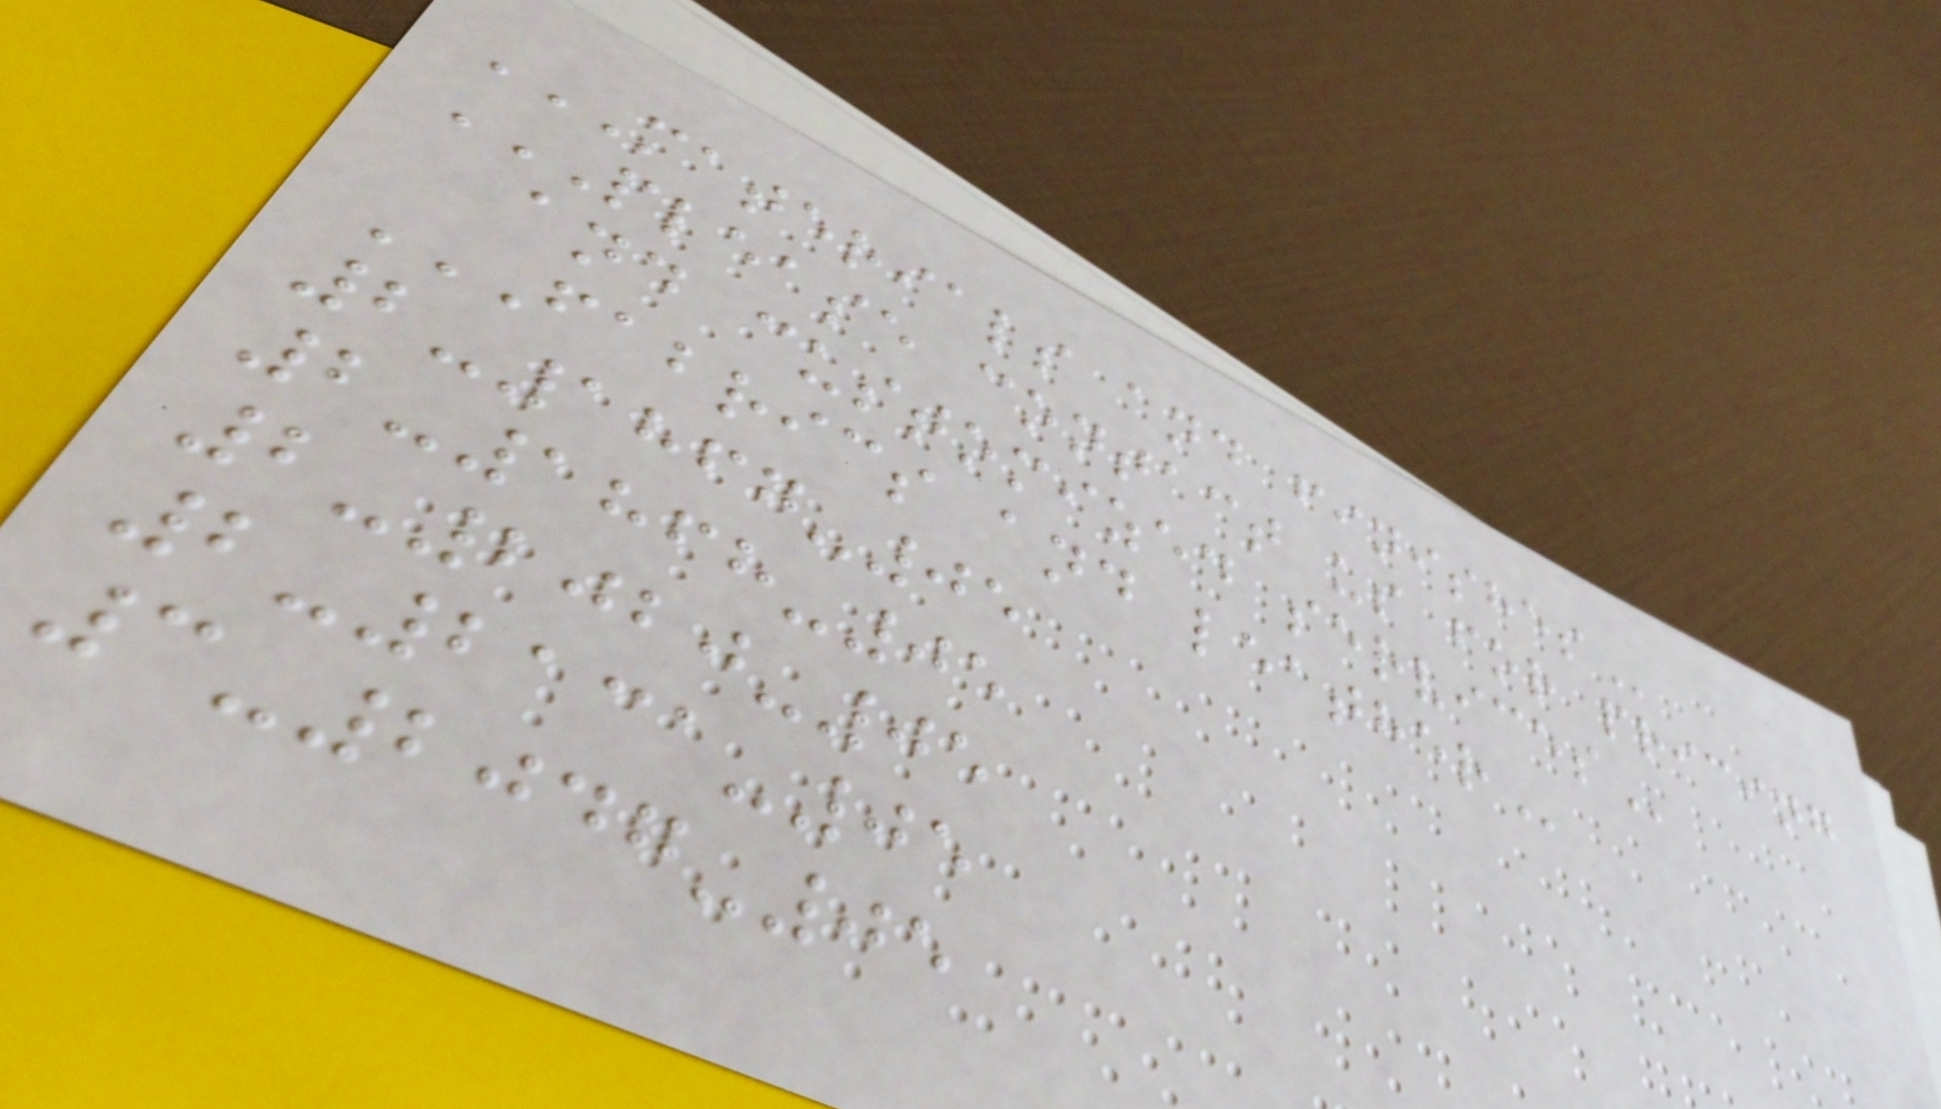MATERIALS AND FINISHES
PLEASE CONTACT US FOR PRICING
AND CUSTOMIZED SERVICES
FABRICS AND LEATHER
2-1867-05
2-1868-05
2-2020-05
2-2131-05
3-2047-05
